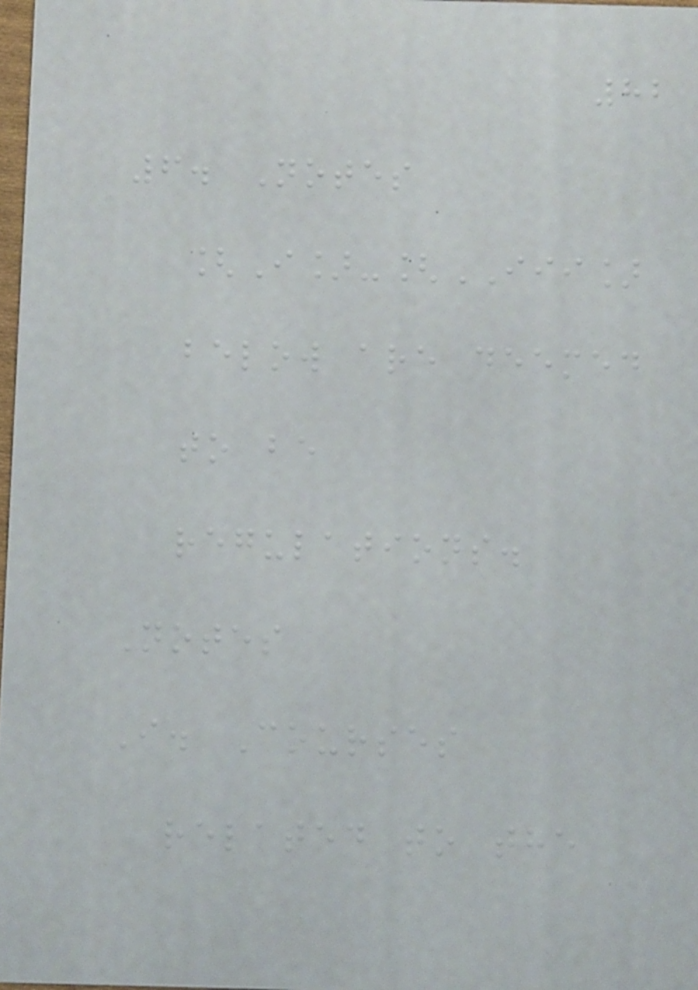82
6. Notes
[I]-[III]
below are deemed
to be
regulations.
Notes
I. Courses
related to the
